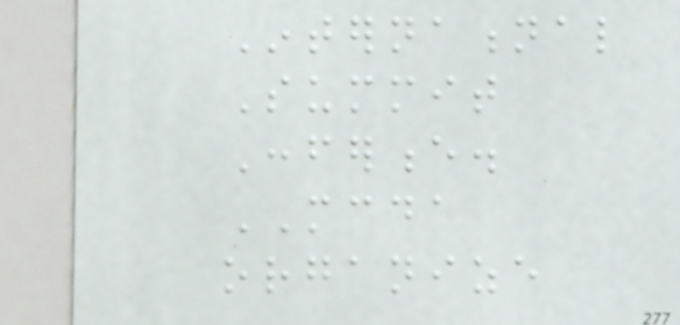International
Summit
Conference.
MCDA
organize
